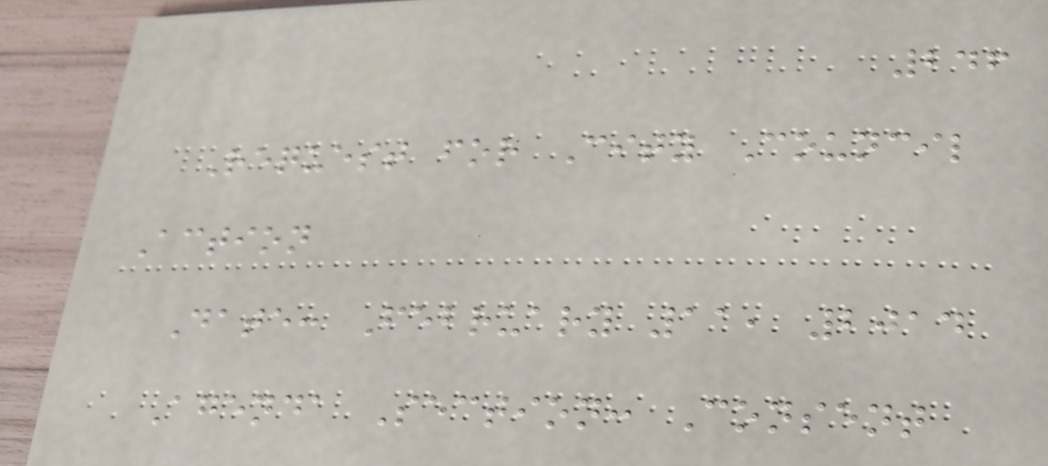246
Request for City Council
Action
Date: February 11, 2014
Agenda Section: Consent
